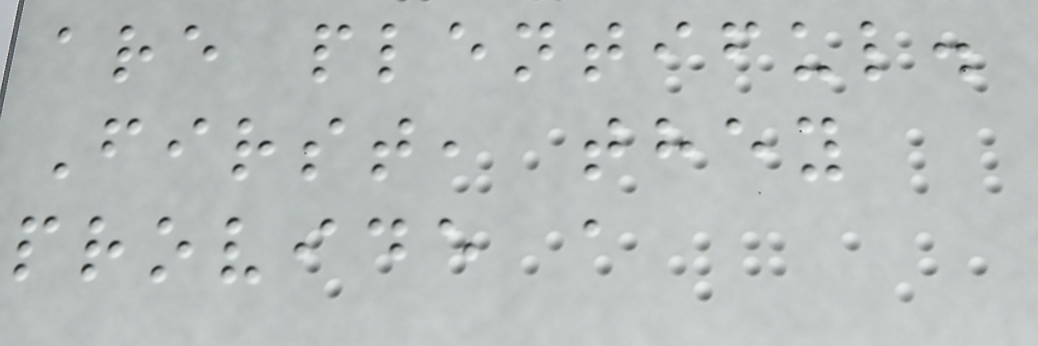are plentiful.
First, they
provide a
